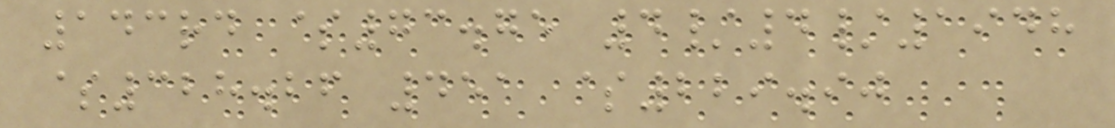143rd $73.75 4/4/1948
$328.26 451 $229.90
